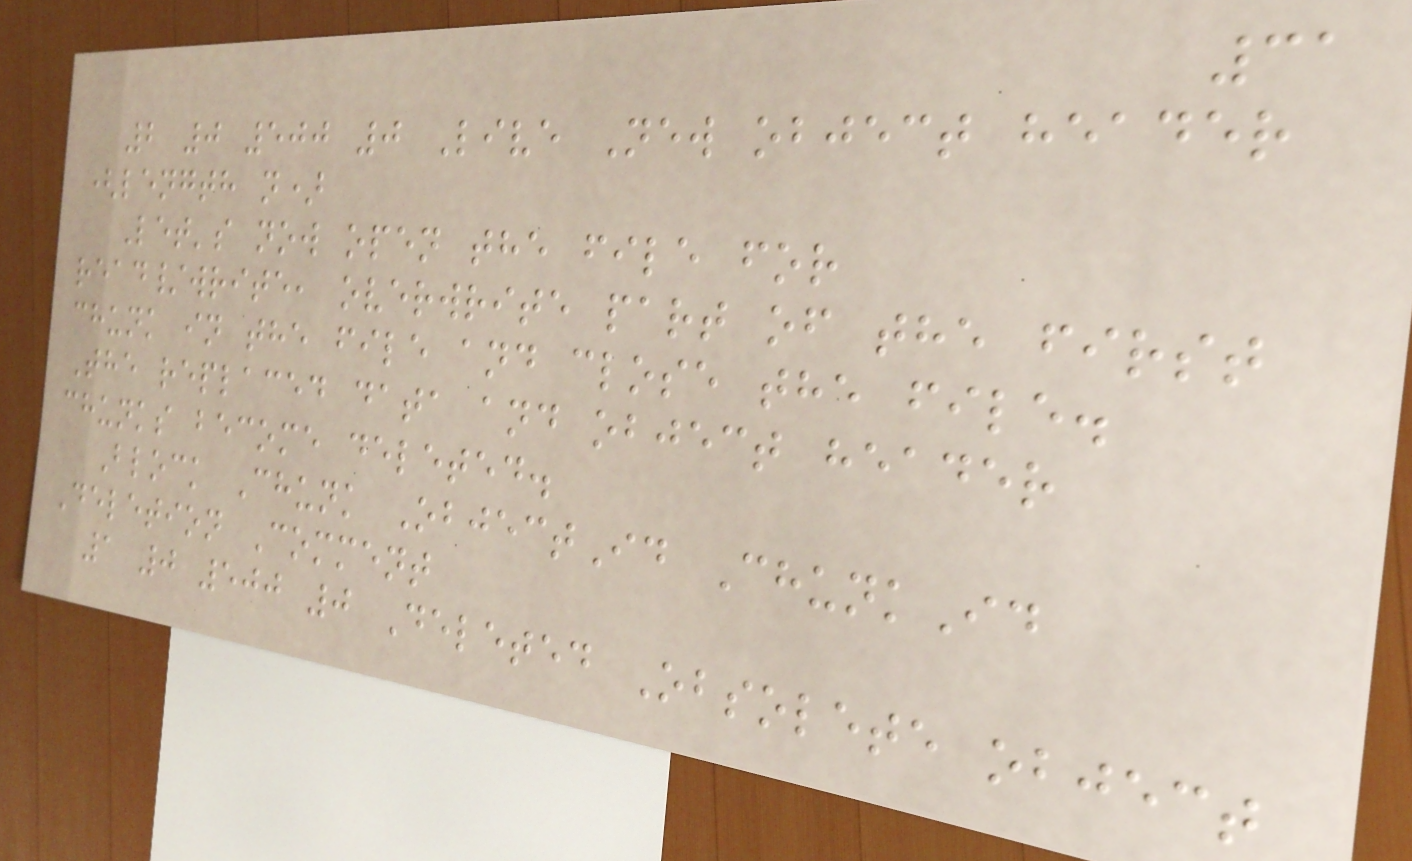31
2 0 500 0 Live New object header
(length n)
Let's now open the file for
read/write, overwrite part of the first
chunk in the file and close the file.
The replaced data and object header
chunks become deleted.
Block Chunk ObjectId ChunkId
Deletion Comment
1 0 500 0 Deleted Obsolete object
